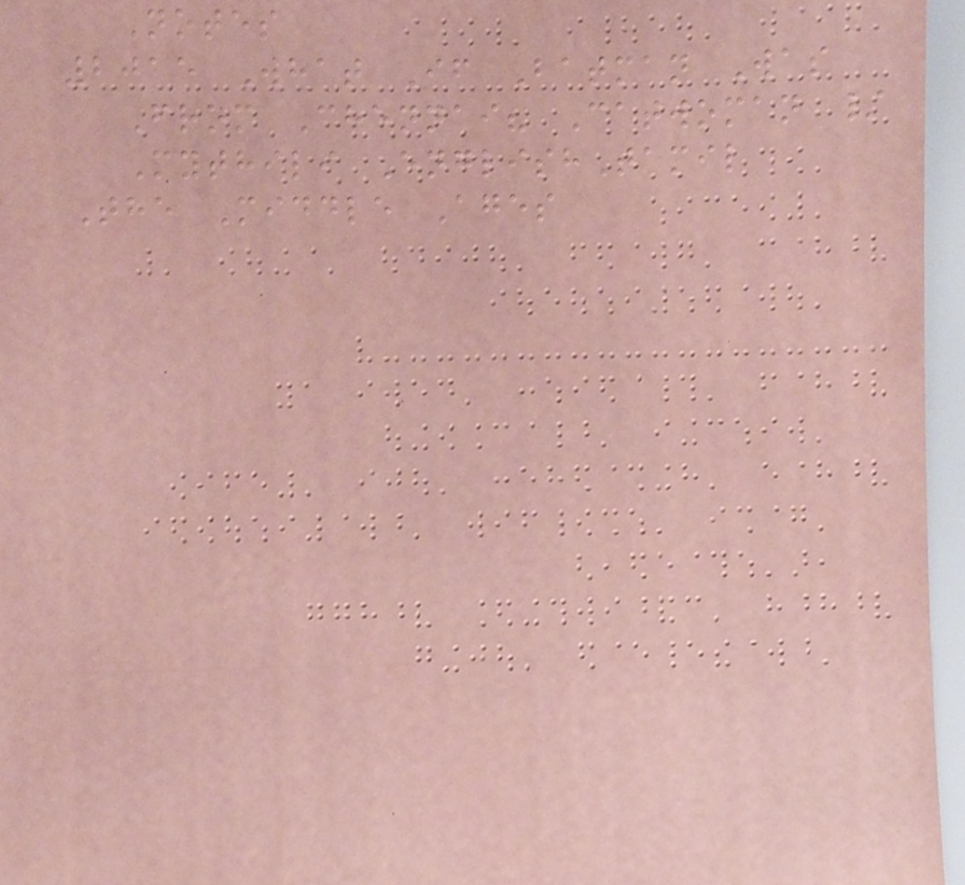Notes
2015 What If Batman Was
From Chennai? Catwoman /
Mythili EnglishTamil
The Middle Ages
